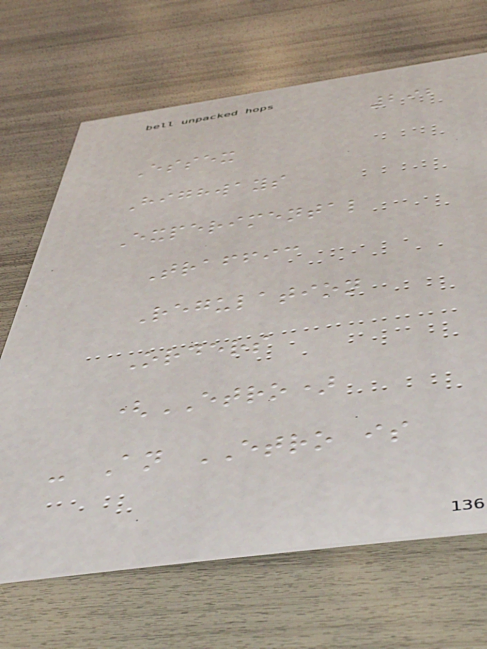292
Essex
Highways
Experimental
Traffic
Regulation
Orders
(ETRO)
- An ETRO is
